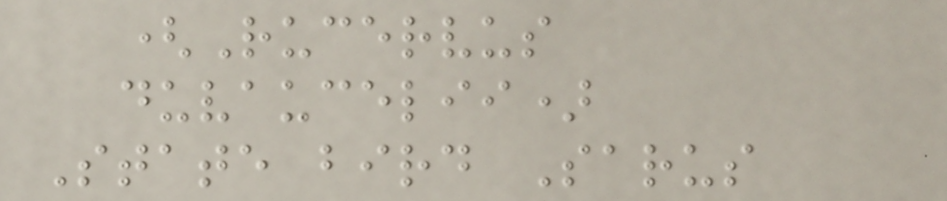(Rucervus
duvaucelii)
State bird Sarus
